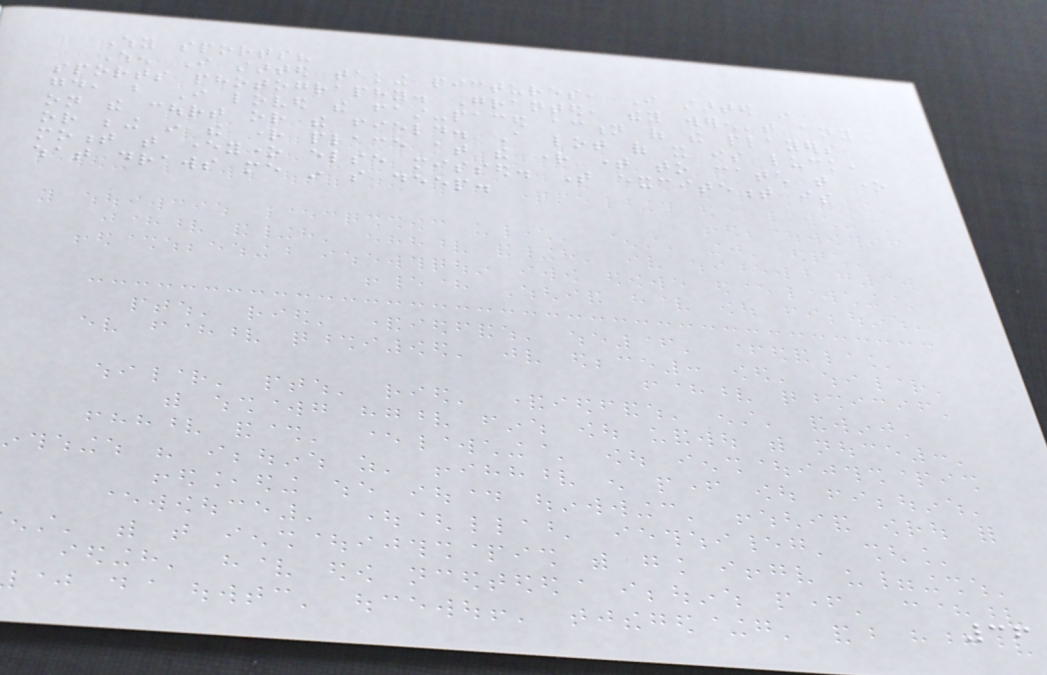Why sports?
When I started taking pictures, I started in
sports photography. Granted, they weren't any
good, but I loved the fast-paced action of the players
on the court or the field. A lot of it is luck,
or being in the right place at the right time to catch that one
moment that everyone else missed. That excitement is
what draws me in so deep.
36
